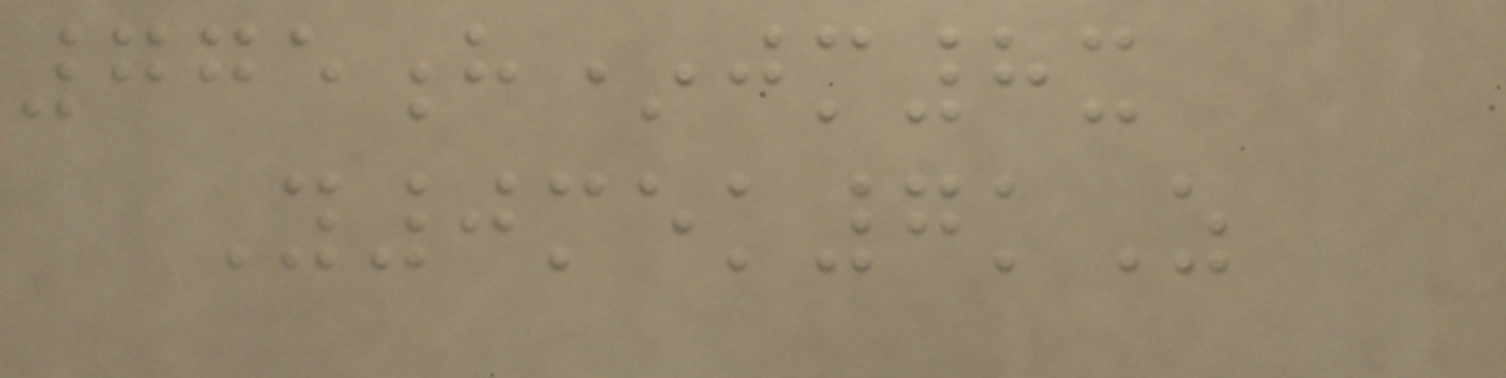775h*jm8x
Y0mek7kZ
